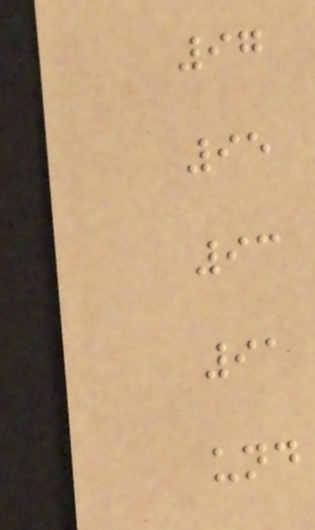97
95
93
91
und
